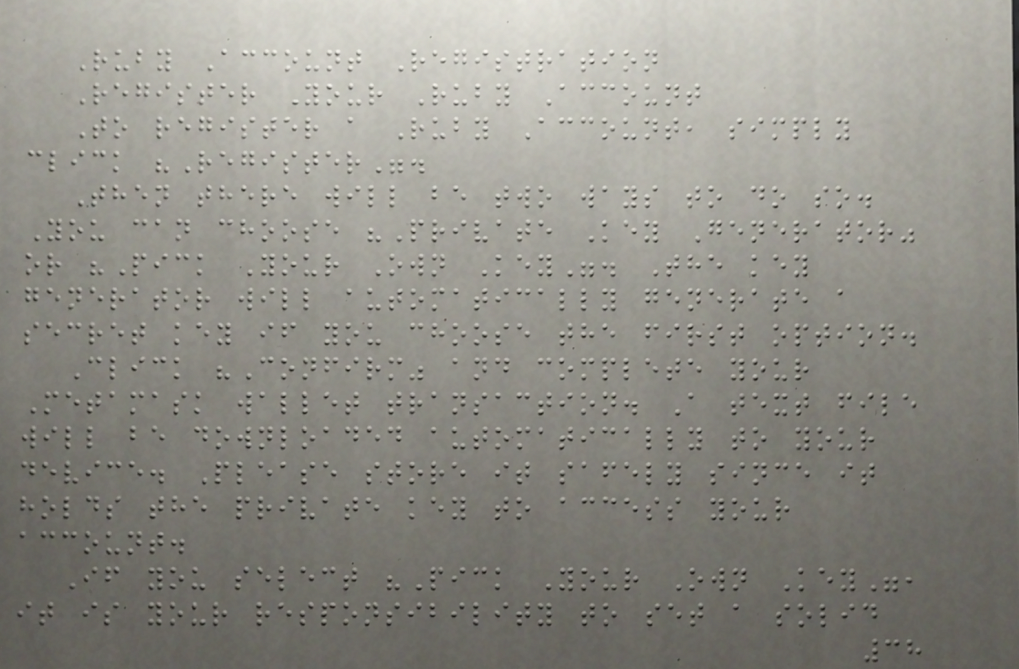Ruby Account Registration
Register Your Ruby Account
To register a Ruby Account, simply
click "Register".
Then there will be two ways to do so.
You can choose "Private Key Generator"
or "Pick Your Own Key". The key
generator will automatically generate a
secret key if you choose the first option.
Click "Confirm" and complete your
Metamask wallet transaction. A text file
will be downloaded automatically to your
device. Please store it safely since it
holds the private key to access your
account.
If you select "Pick Your Own Key",
it is your responsibility to set a solid
38
